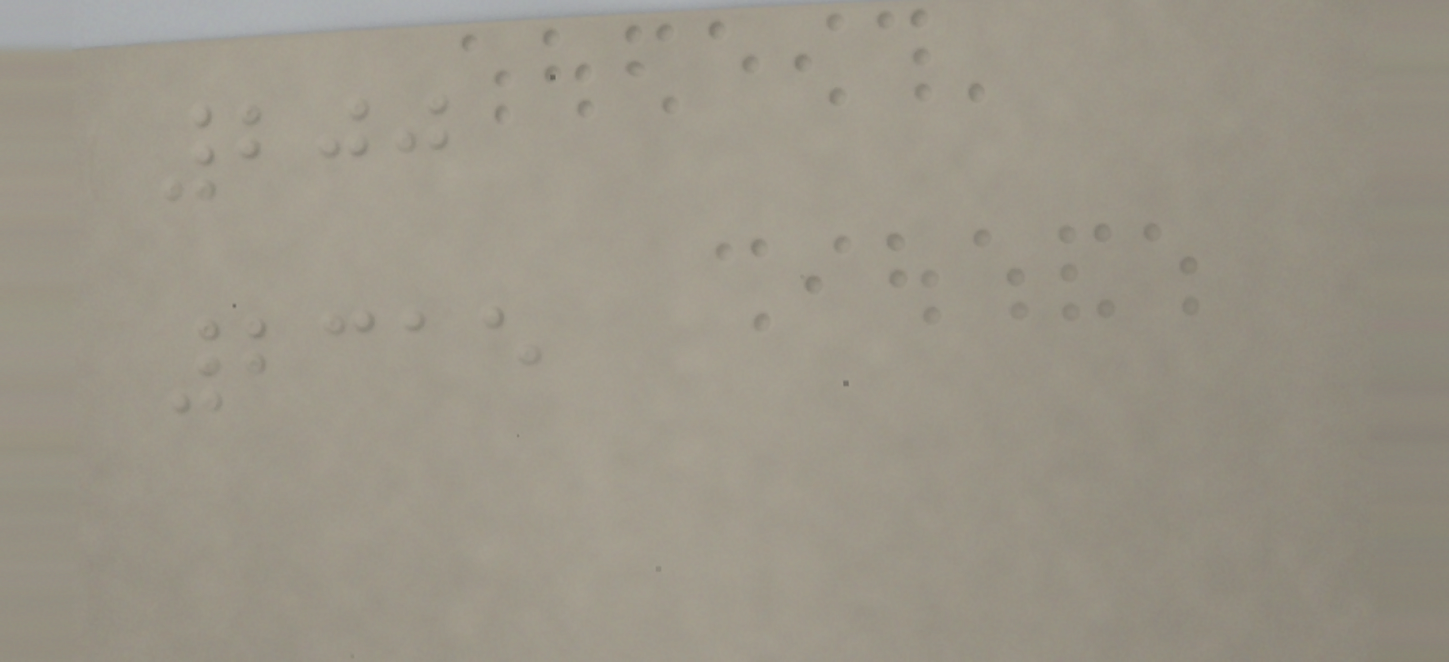200
2315
